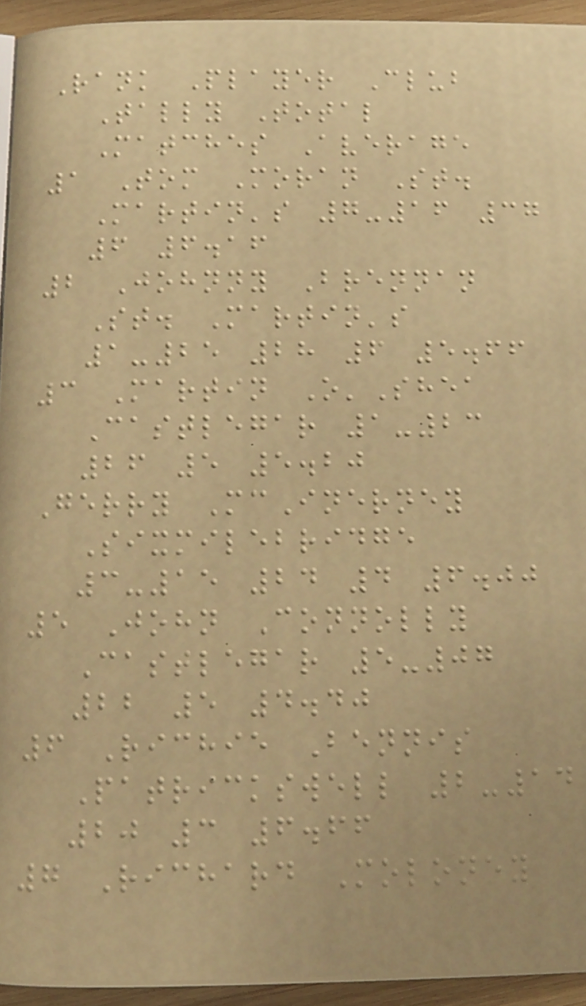Rank Player Club
Tally Total
Matches Average
1 Tom Moran St.
Martin's 7-16 37
6 6.16
2 Johnny Brennan
St. Martin's
1-25 28 6 5.66
3 Martin O'Shea
Castlegar 1-23
26 5 5.20
Gerry McInerney
Sixmilebridge
3-15 24 4 6.00
5 John Connolly
Castlegar 5-07
22 5 4.40
6 Richie Bennis
Patrickswell 2-14
20 3 6.66
7 Richard Moloney
